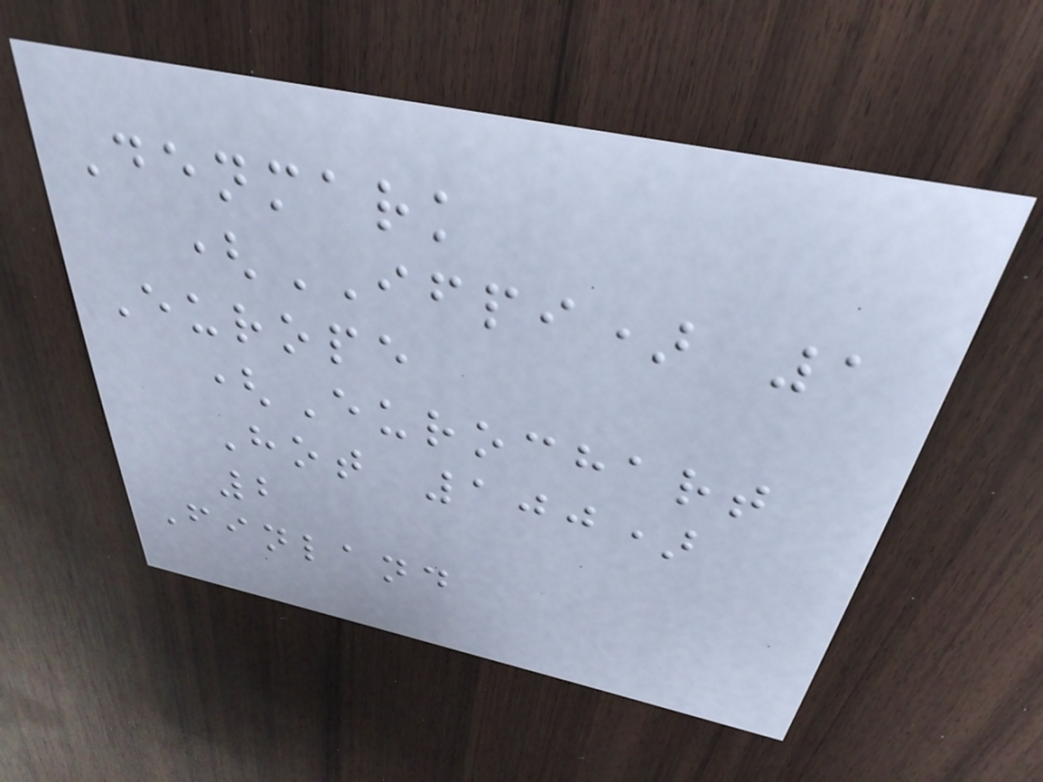Denmark
(IFPI) 1
Europe
(Eurochart
Hot 100)
2
Finland
